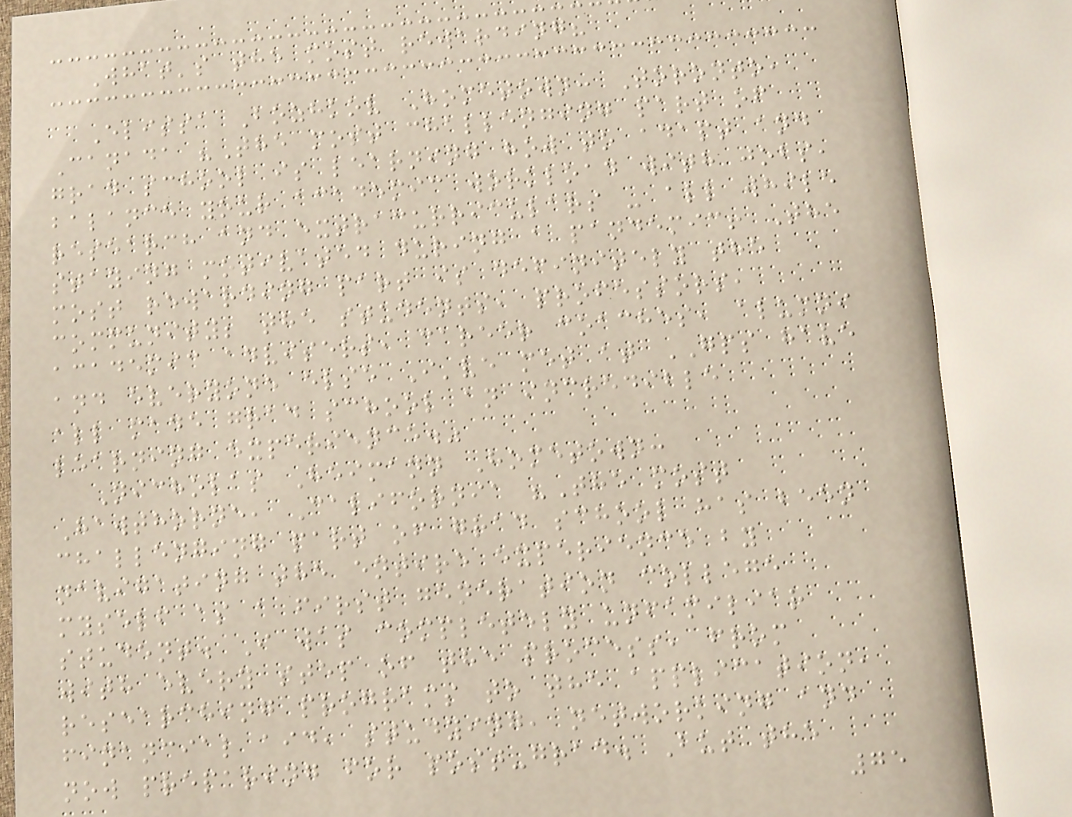What's the most rewarding?
Elissa Bozhkov Hometown: Toronto,
Canada "The most challenging part of
grad school is learning how to adapt and
balance your academic workload with jobs,
research and extracurriculars - all while
staying motivated during a pandemic! The
most rewarding part is definitely the
community; the students, professors,
academic advisers, career coaches, alumni
and everyone else I've met at GPS have
all made grad school an incredible
learning experience."
Nicholas Heimann Hometown:
Hawthorne, California "The most
challenging part of grad school has been
navigating the entire experience by
myself as a first generation college
student. I was completely unfamiliar
with every step of the process, from
researching programs to the application,
financial aid, studying, networking and
now preparing for post-grad. But the
75
